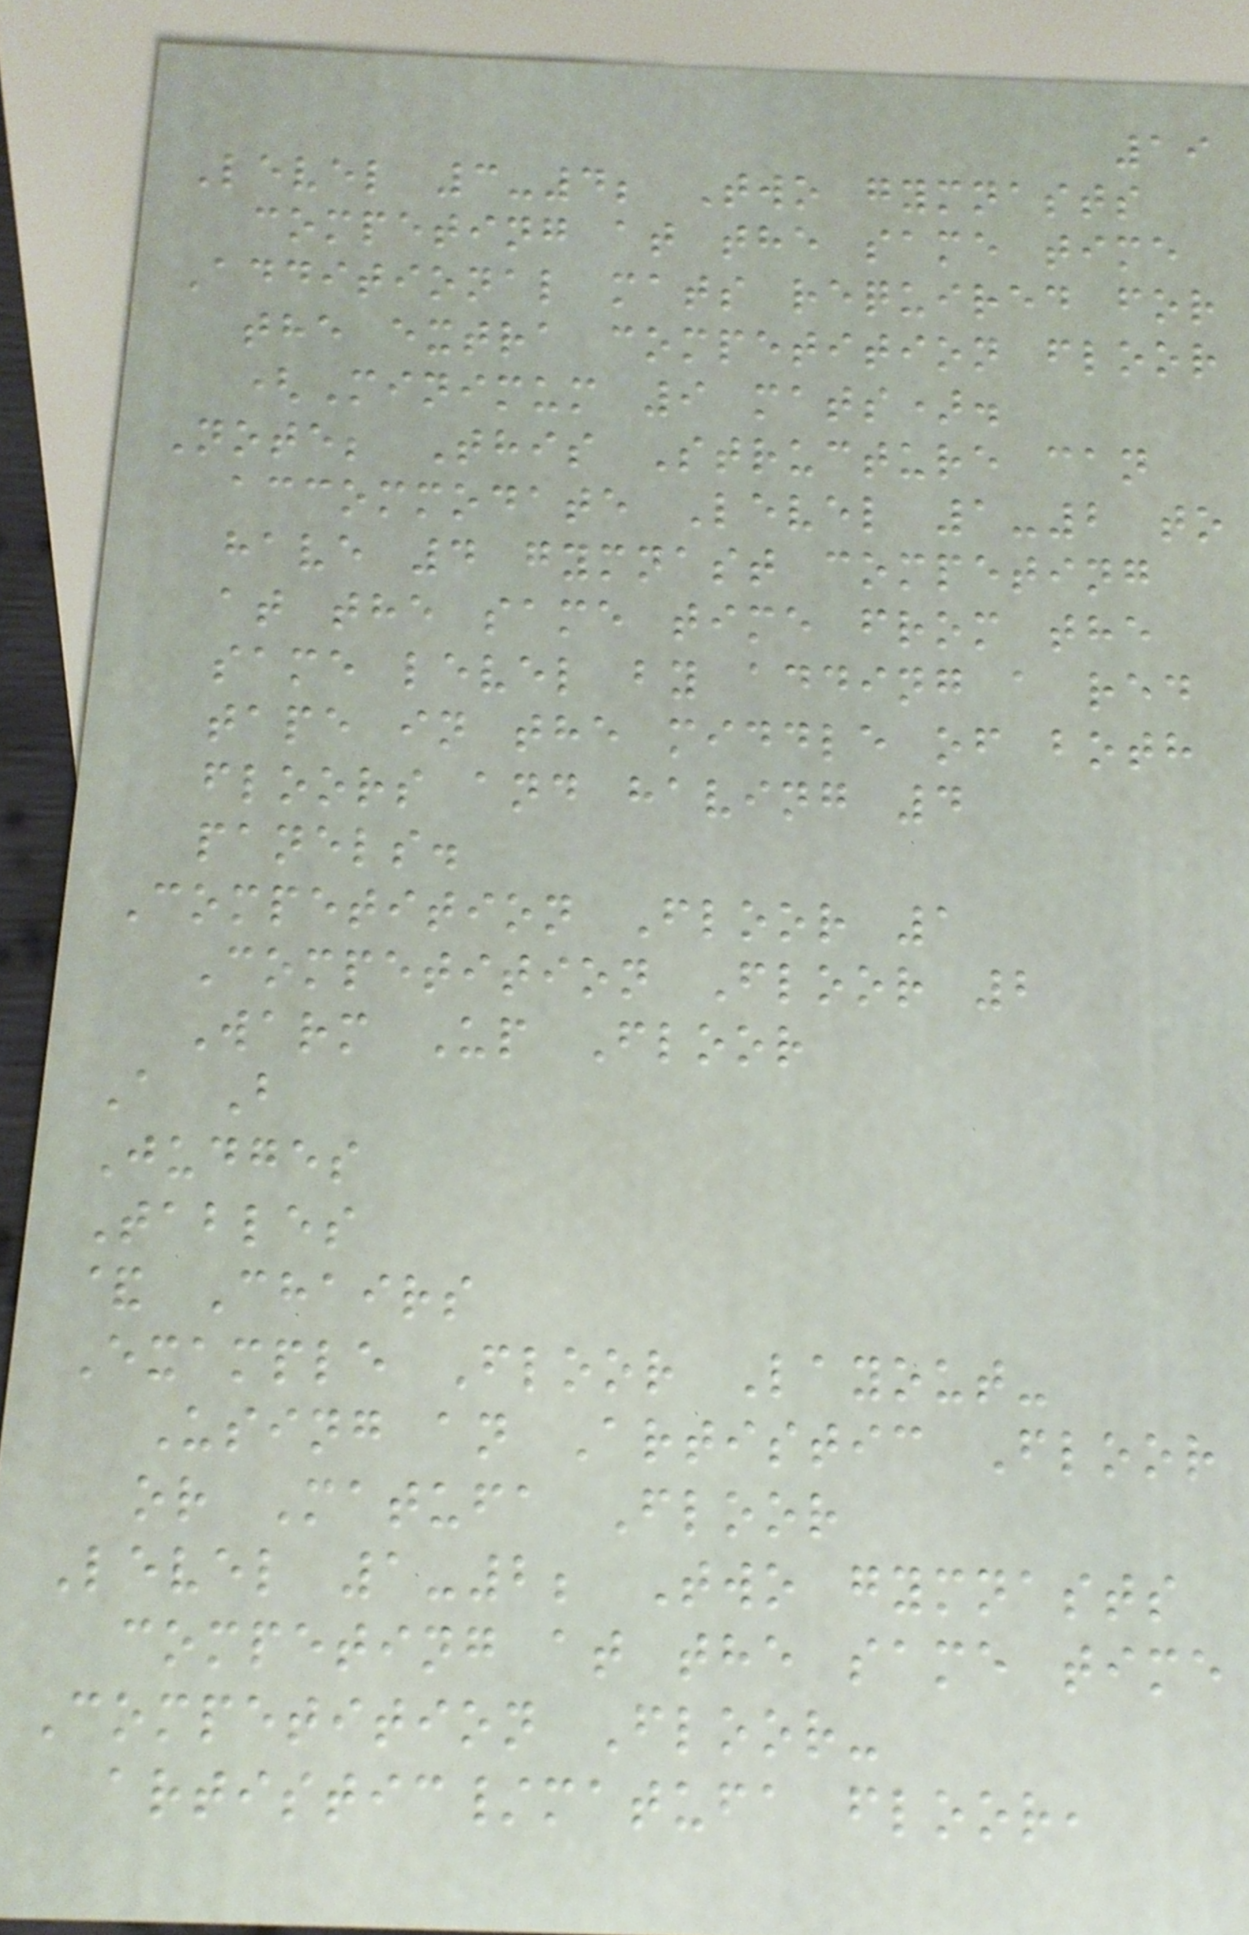19
Level 3-4; Two gymnasts
competing at the same time
Additional mats required for
the extra competition floor
(Minimum 9 mats).
Note; This Structure can
accommodate Level 1-2 to
have 4 gymnast competing
at the same time from the
same level by adding a red
tape in the middle of both
floors and having 4
panels.
Competition Floor 1
Competition Floor 2
Warm Up Floor
A B
Judges
Tables
& Chairs
Example Floor Layout-
Using an Artistic Floor
or Matufa Floor
Level 1-2; Two gymnasts
competing at the same time
Competition Floor-
artistic/matufa floor,
